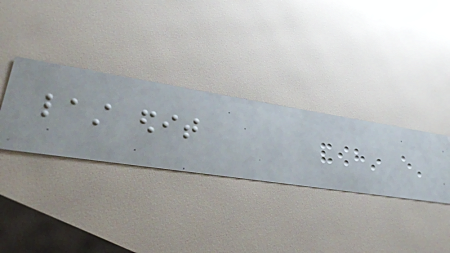last edit
